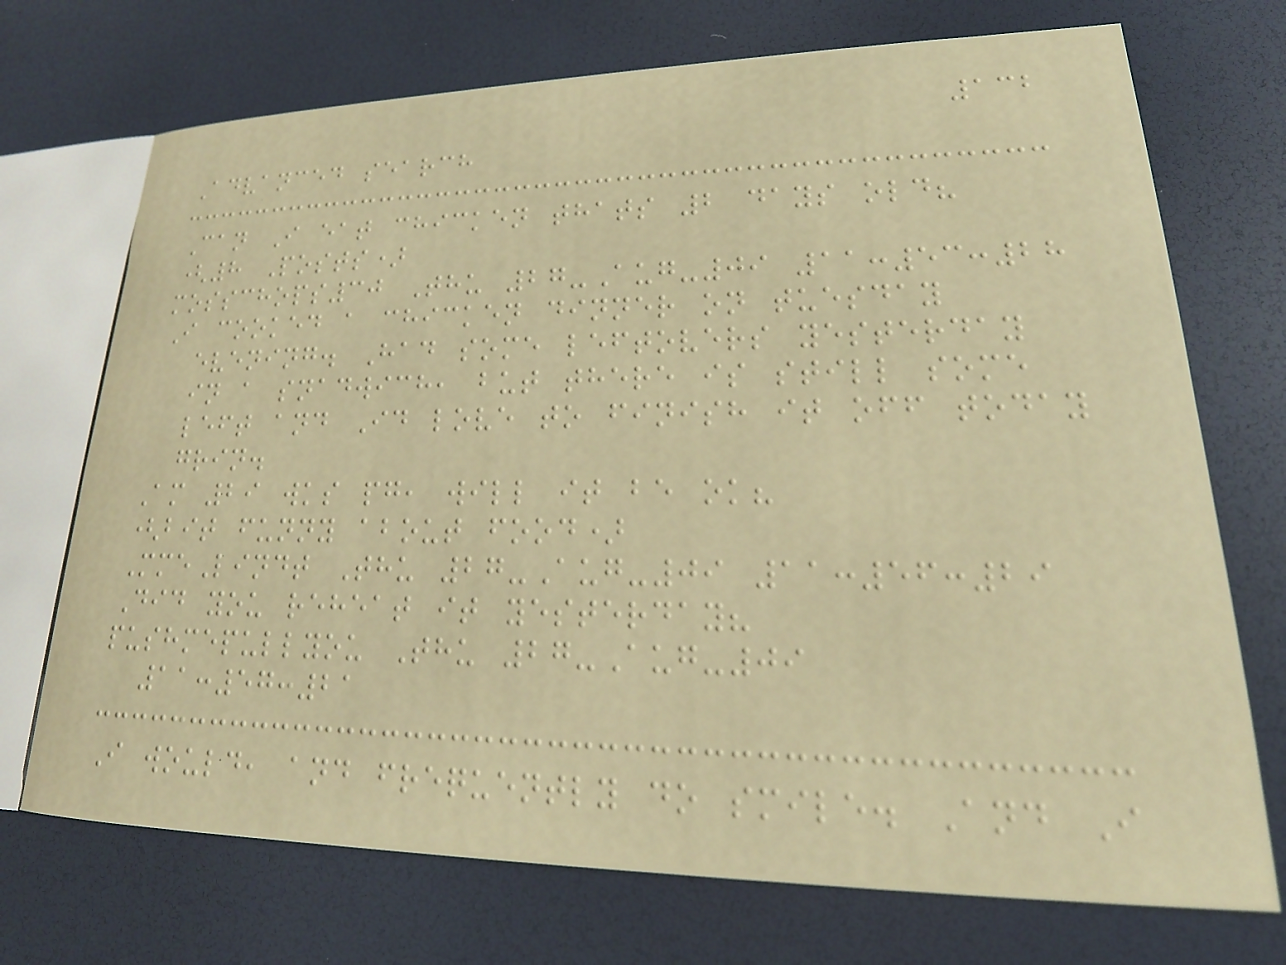132
Advanced search
Can I eat chicken thats 2 days old?
(8 Posts)
mosschops30 Thu 27-Aug-09 11:53:28
I cooked a chicken dinner on tuesday
evening. Had some leftovers yesterday
in a snadwich, but there is still some
left and Id love to finish it off today
grin.
Am 29 wks pg, will it be ok?
(bit funny about food)
MmeLindt Thu 27-Aug-09 11:56:29
Did you reheat it yesterday?
pushmepullyou Thu 27-Aug-09
11:57:21
I would, and frequently do smile. And I
